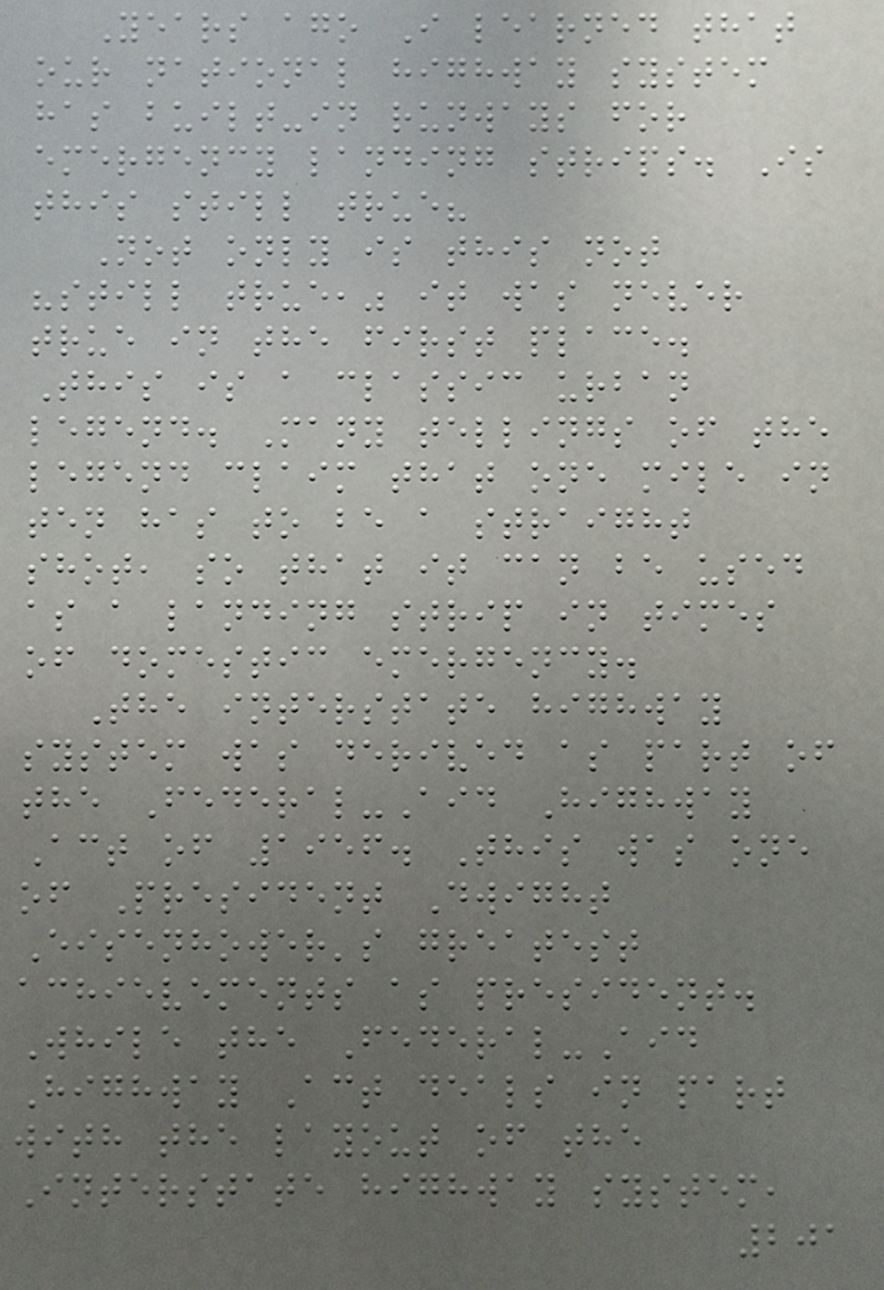Years ago I learned that
our national highway system
has built-in runways for
emergency landing strips. Is
this still true?
Not only is this not
"still true," it was never
true in the first place.
This is a classic urban
legend. Many tellings of the
legend claim that one mile in
ten has to be a straight
shot, so that it can be used
as a landing strip in times
of domestic emergency.
The interstate highway
system was derived as part of
the Federal-Aid Highway
Act of 1956. This was one
of President Dwight
Eisenhower's greatest
achievements as president.
While the Federal-Aid
Highway Act deals in part
with the layout of the
Interstate highway system,
201
